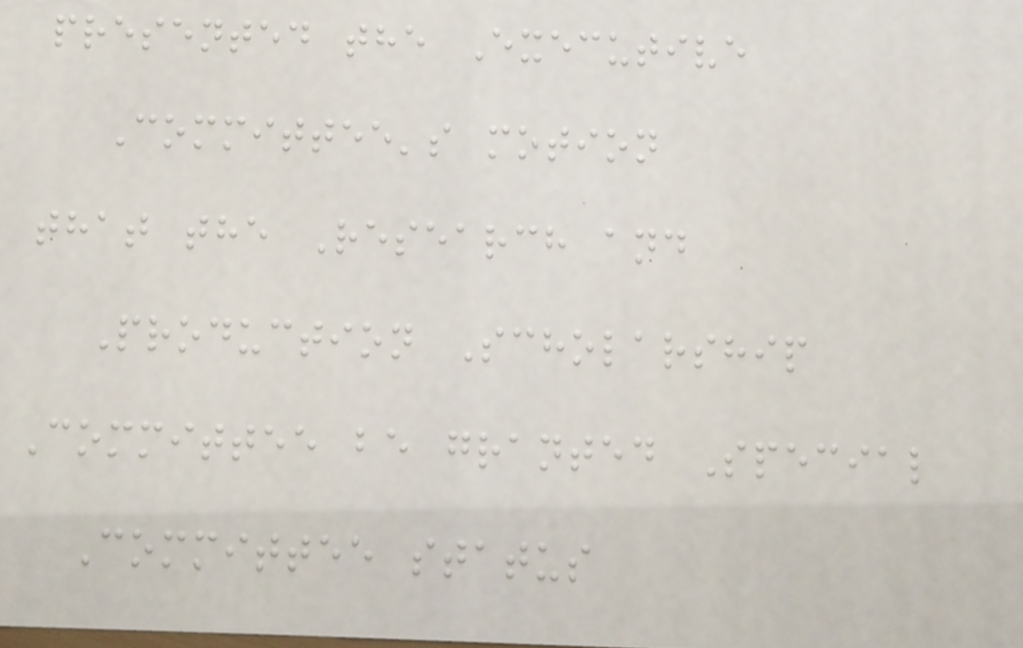presented the Executive
Committee's motion
that the Research and
Production Scholarship
Committee be granted Special
Committee status
